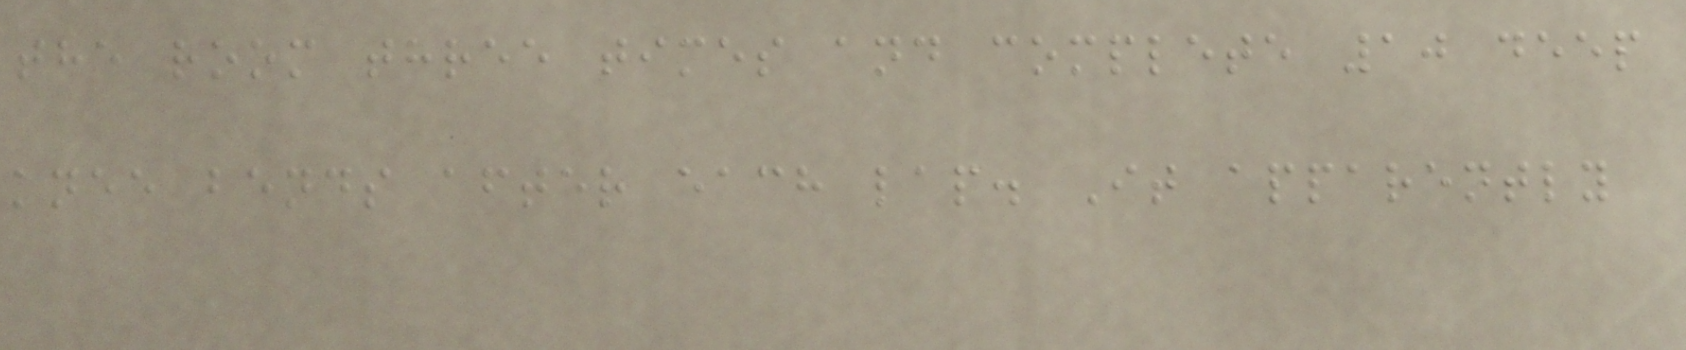the room three times and complete 10 deep
knee bends after each lap. It apparently
